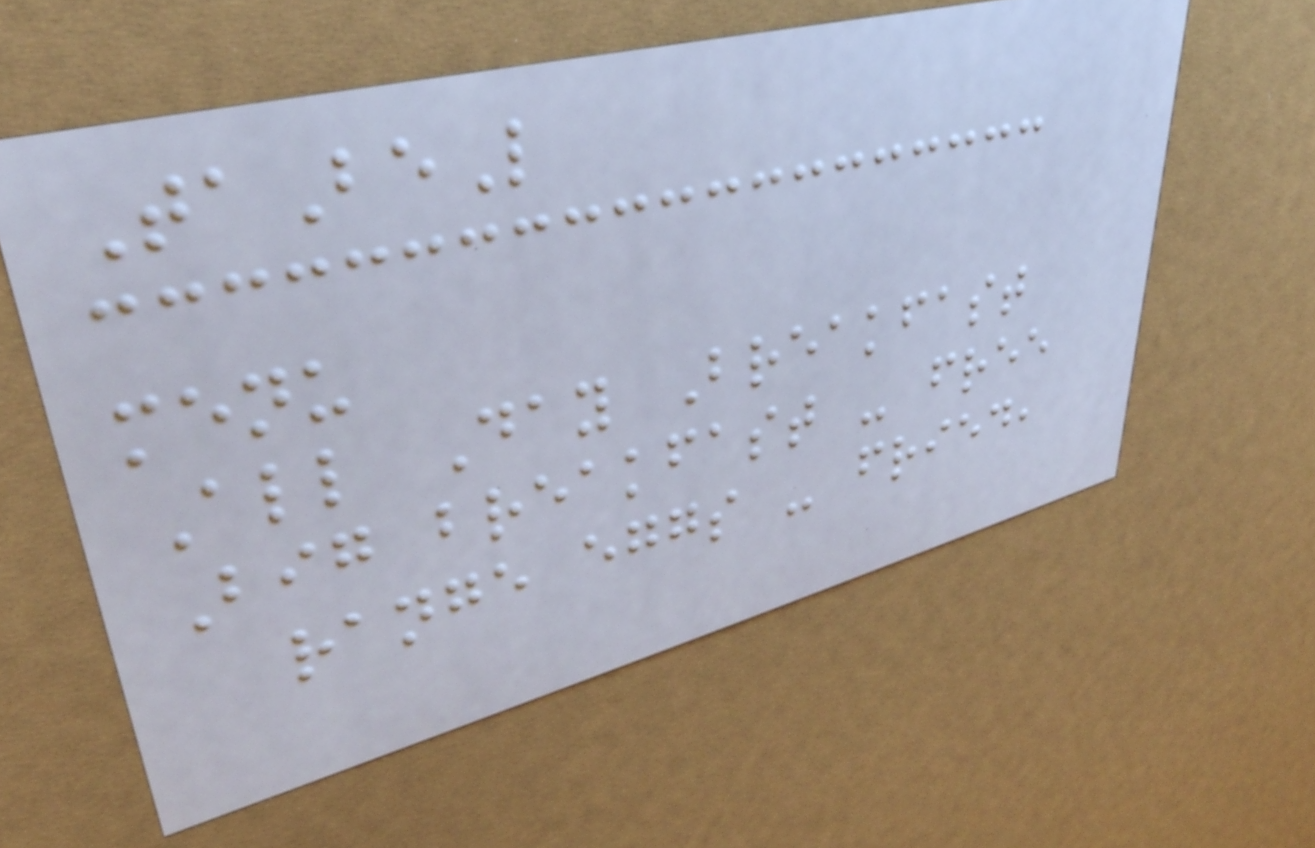TaBeL
menu
All Day Breakfast
Big breakfast - free
range eggs - fried,
